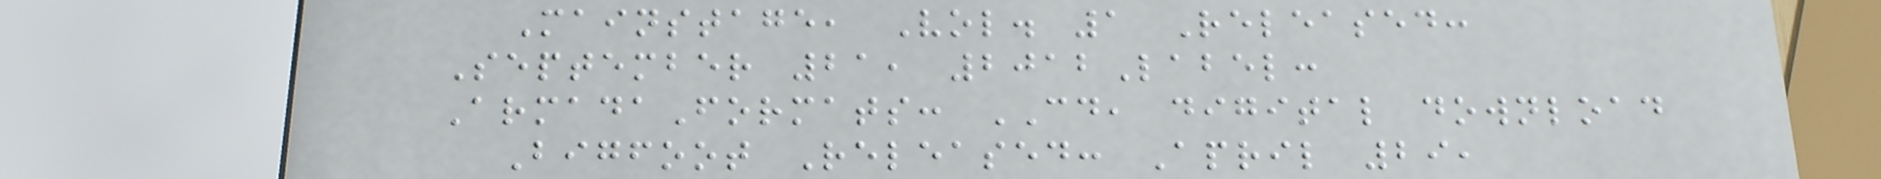Mainstage, Vol. 1 Released:
September 21, 2012Label:
ArmadaFormats: CD, digital download
Bigfoot Released: April 29,
